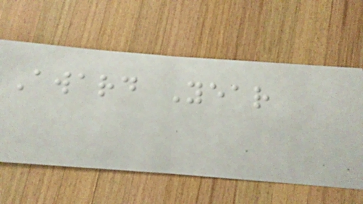Award Year
